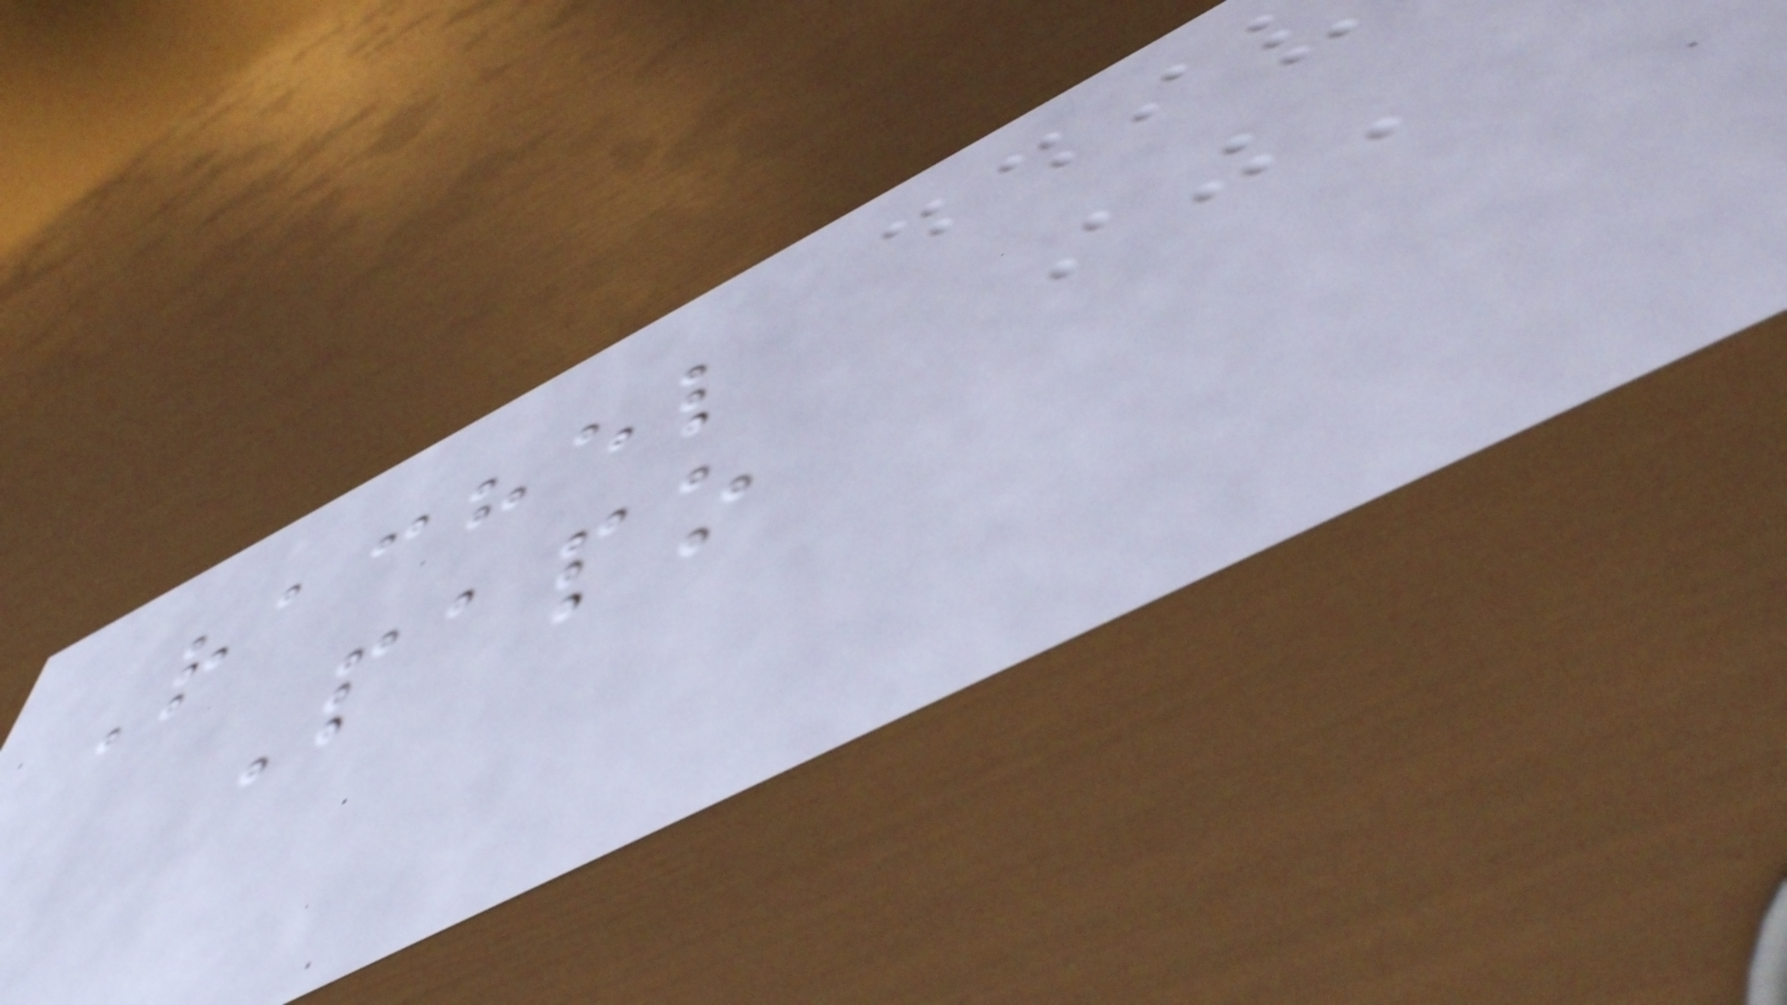Rachel
Papo
